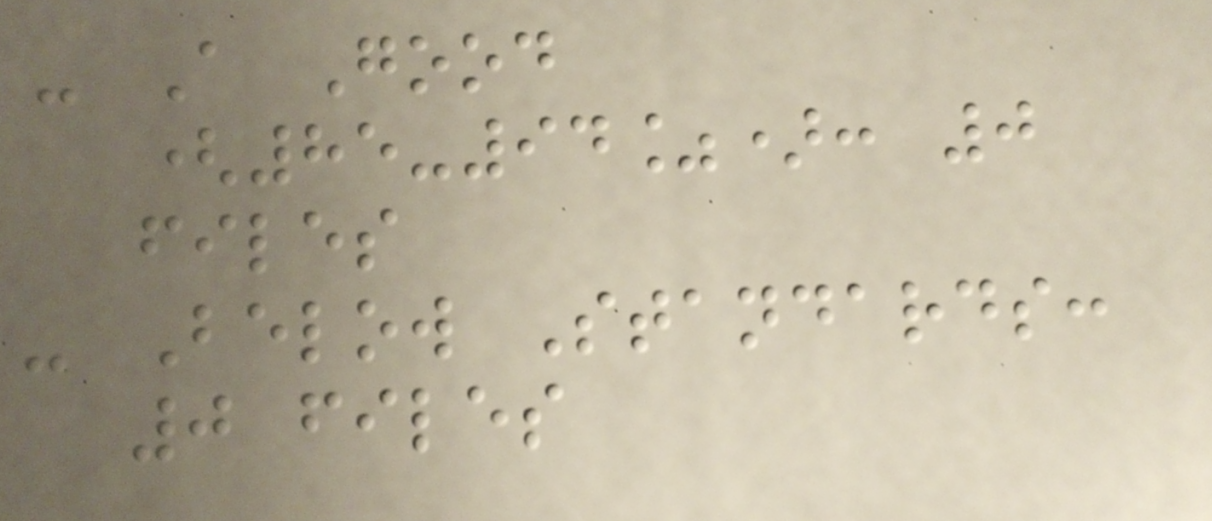- A Good
(85-94%): 0
files
- Below Standards:
0 files
